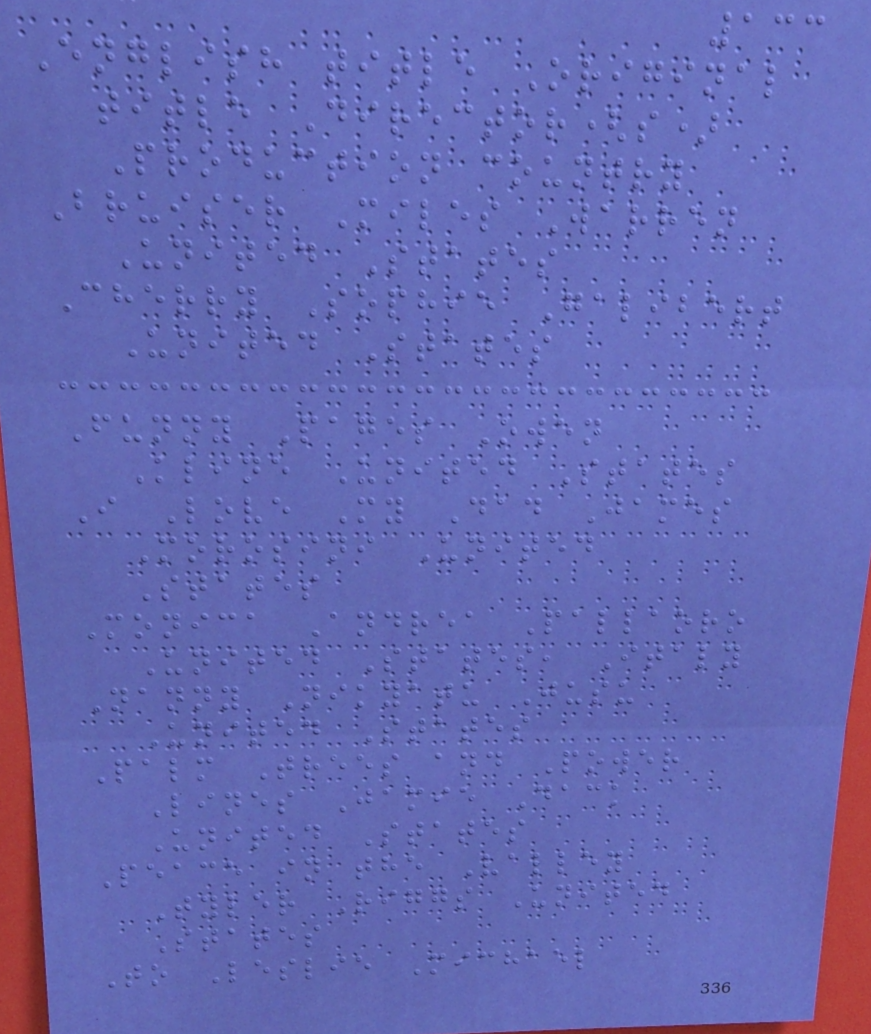133
English title Original
title Director(s)
Production country
Bruiser Miles Warren
United States
Cherry Sophie Galibert
United States
Funny Pages Owen
Kline United States
I Love My Dad James
Morosini United
States
Monica Andrea Pallaoro
United States, Italy
Nanny Nikyatu Jusu
United States
Palm Trees and Power
Lines Jamie Dack
United States
Peace in the Valley
Tyler Riggs United
States
To Leslie Michael
